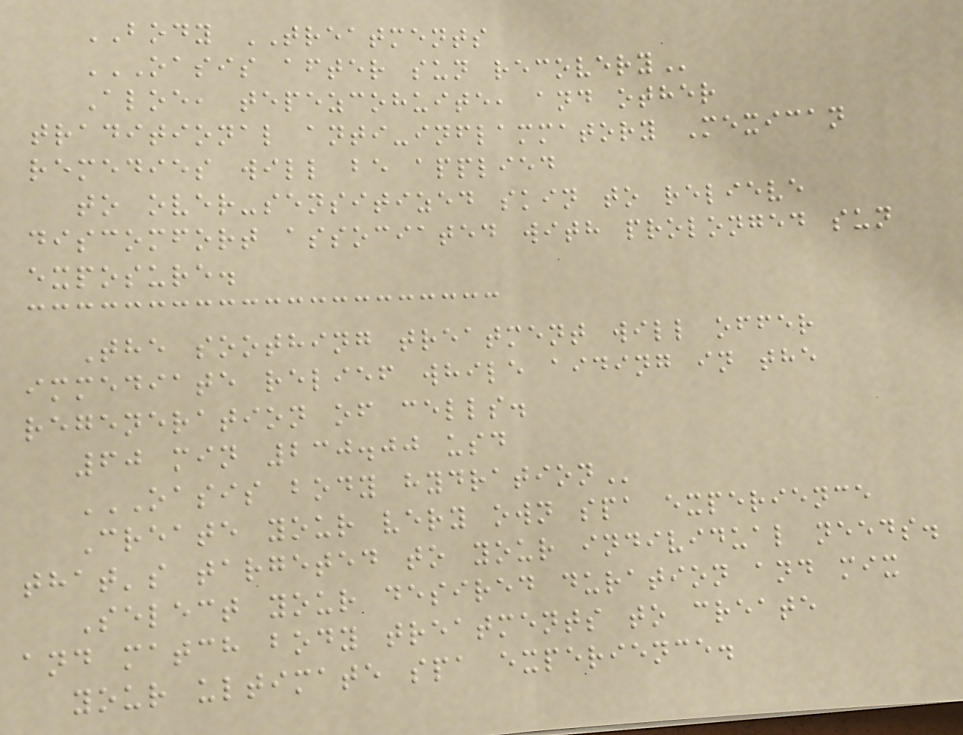BODY TREATMENTS
OASIS AFTER SUN RECOVERY
Aloe, tepezcohuite, and other
traditional anti-inflammatory Mexican
remedies will be applied
to over-sensitized skin to relieve
discomfort associated with prolonged sun
exposure.
The soothing treatment will offer
immediate relief while aiding in the
regeneration of cells.
60 min 230.00 usd
OASIS BODY HYDRATION
Create your very own spa experience
that's targeted to your individual needs.
Select your desired duration and mix
and match body treatments to create
your ultimate spa experience.
